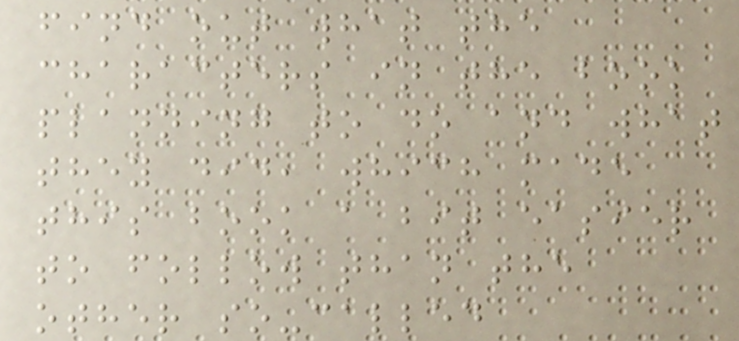find out what the
characters in the book
planning to do and what
they did, which made
this book a bit easier
to follow than the
other so-called
